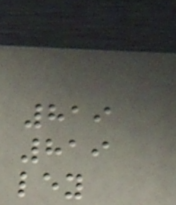819
819
ley
